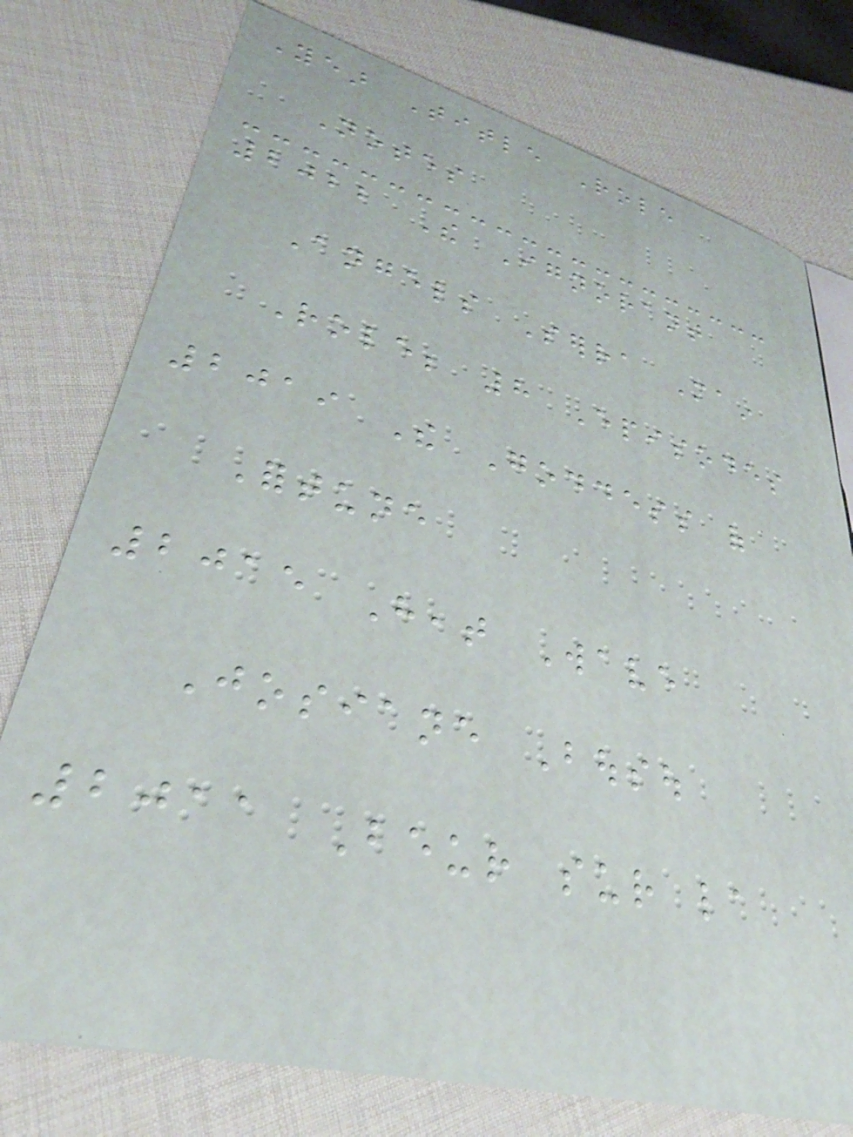Year Title Role
Notes
2022 The Ignorant
Angels Serra Main
Role; 8 Episodes
2019 The Goddess of
Fortune
2015 Heat Wave
Josiane Bousou
2011 Beur sur la
